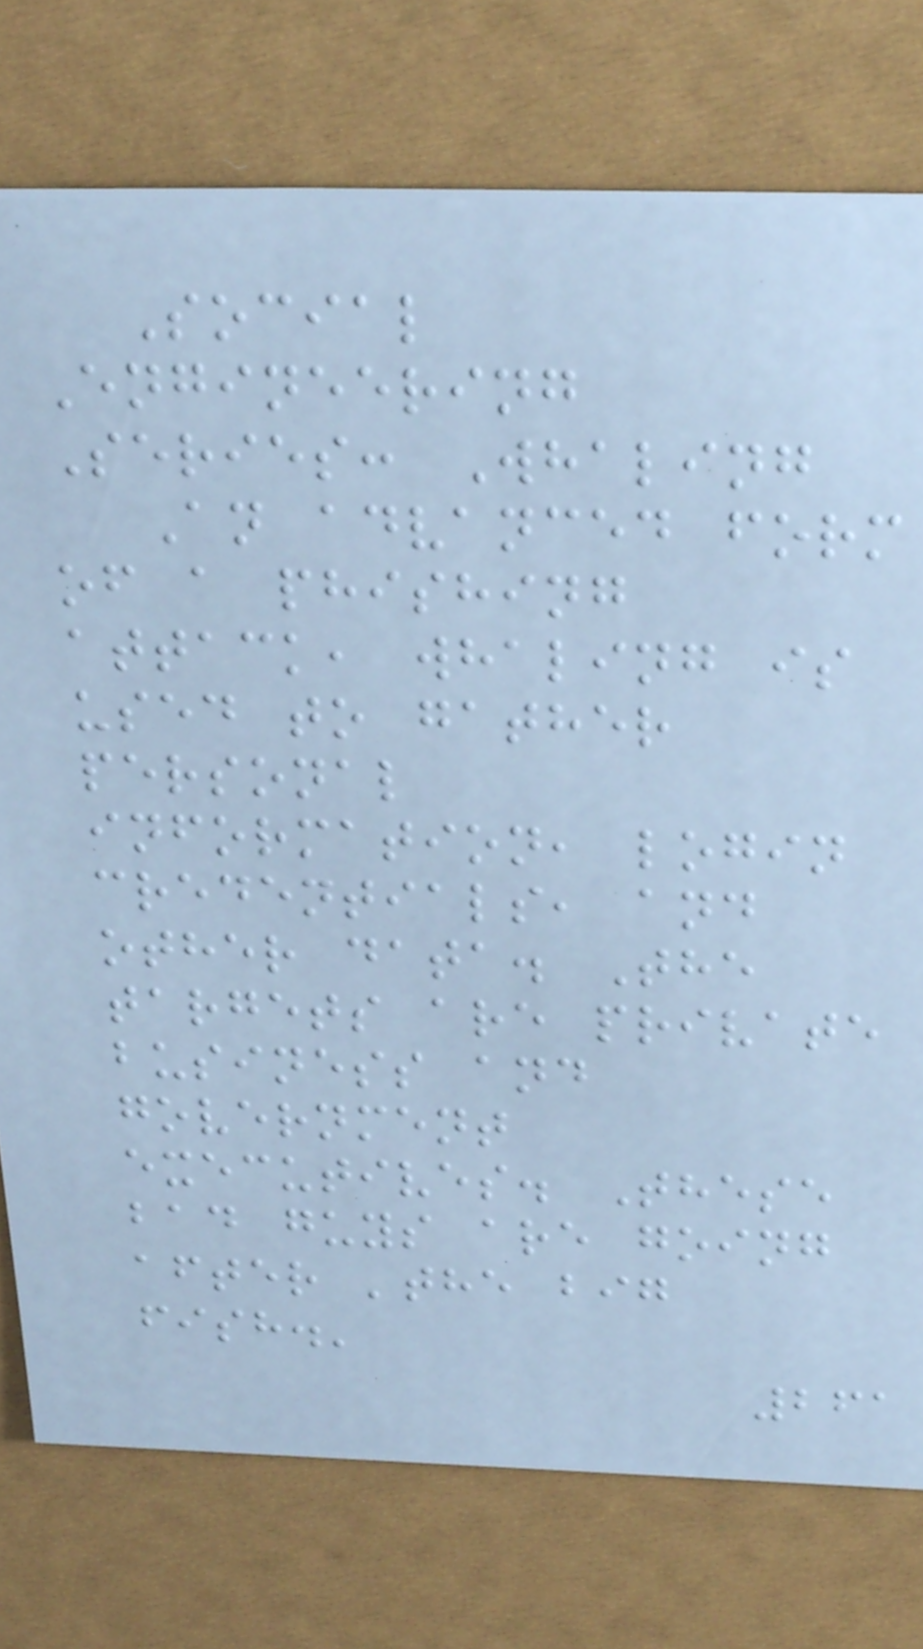Social
Engineering
Series: Whaling
An advanced form
of a phishing
attack, whaling is
used to gather
personal
information, login
credentials, and
other data. The
targets are private
business and
government
executives. These
bad guys are going
after 'the big
fish.'
261
